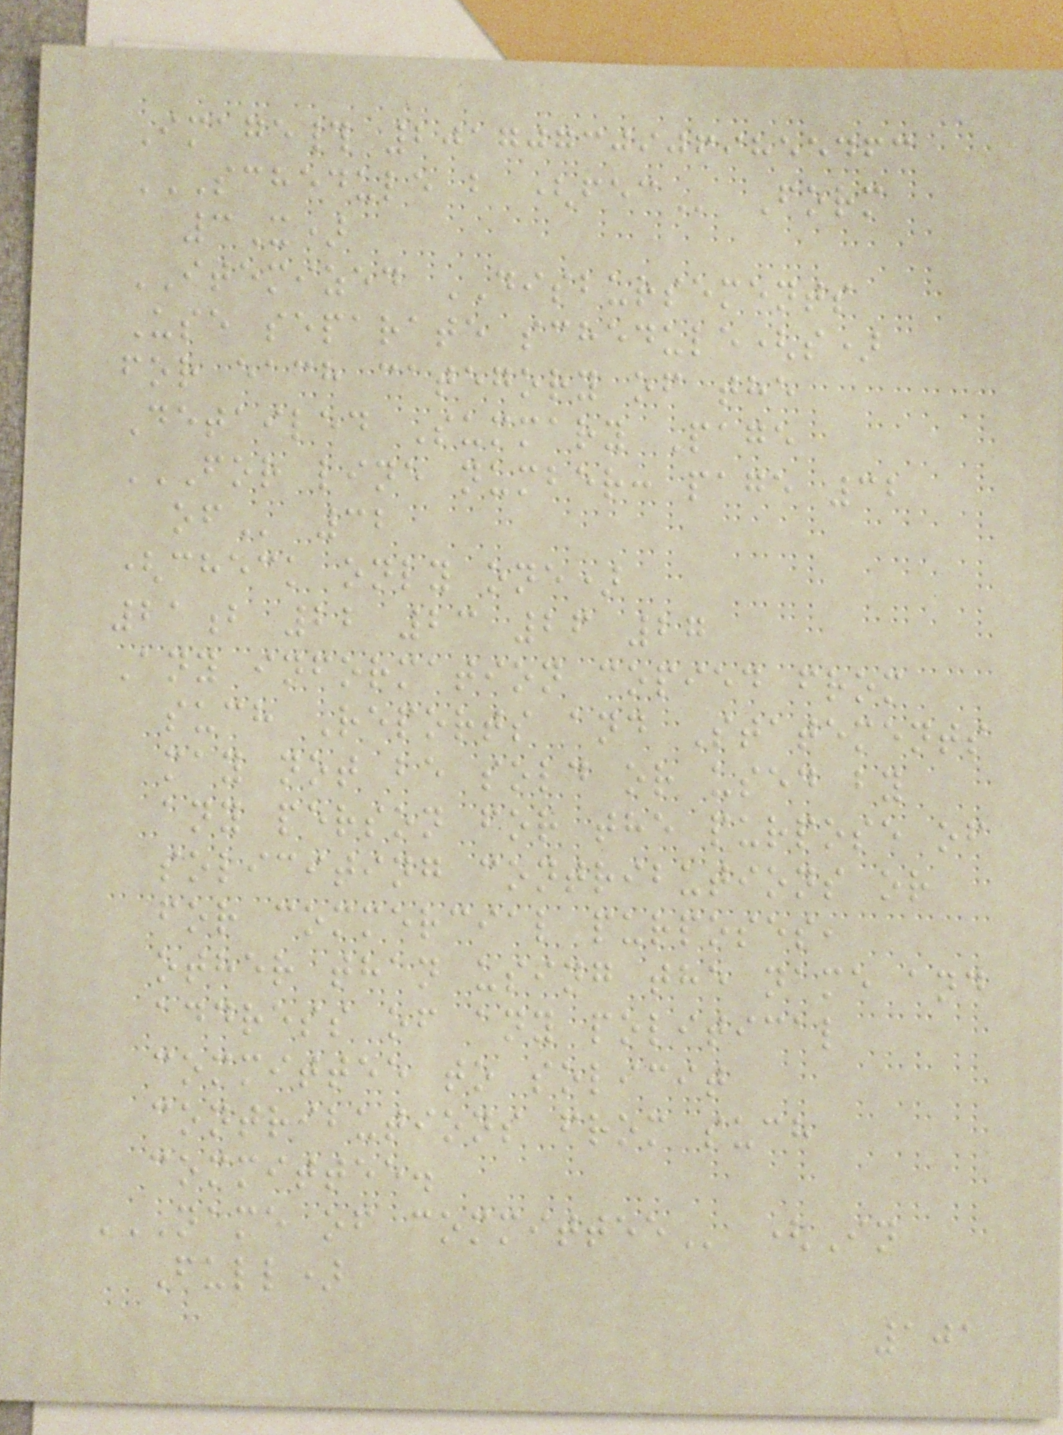Image# 201707309069855463
SCHEDULE B (FEC Form
3X)
ITEMIZED DISBURSEMENTS
Use separate schedule(s)
for each category of the
Detailed Summary Page
FOR LINE NUMBER: PAGE 32
OF 32
(check only one)
21b 22 23 26 27
Any information copied from
such Reports and Statements
may not be sold or used by
any person for the purpose of
soliciting contributions or
for commercial purposes,
other than using the name and
address of any political
committee to solicit
contributions from such
committee.
NAME OF COMMITTEE (In
Full)
101
